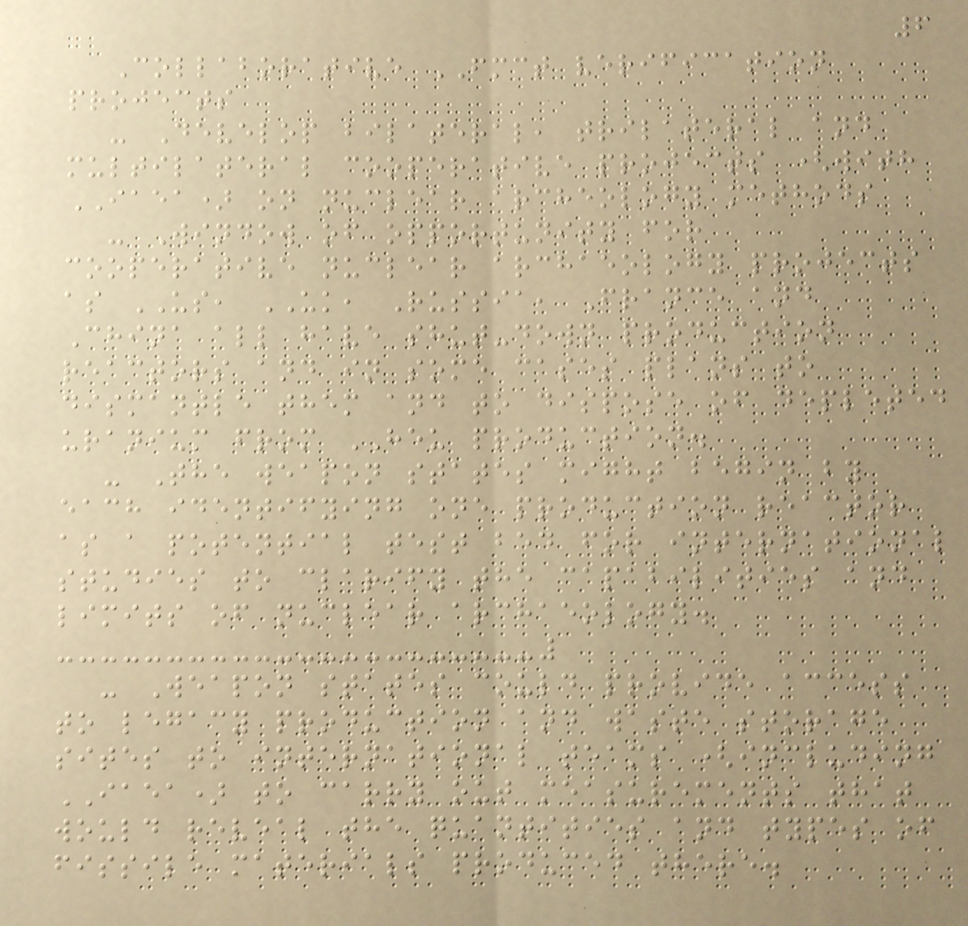6
Collaborative FMCT verification
projects
- Develop bilateral, trilateral and
multilateral cooperative projects (with
IAEA) on nuclear archeology methods
- Window of opportunity for
cooperative nuclear archaeology projects
as US, UK, Russia, France and
China all have shut-down production
reactors and in some cases plans to
dismantle them and to dispose of depleted
uranium from HEU production.
- The weapon states might begin by
each identifying one production reactor
as a potential test bed for international
studies to clarify the capabilities and
limits of nuclear archaeology.
- Weapon states could provide access
to legacy production and waste storage
sites to international teams (including
IAEA) to carry out measurements that
would reveal the quantities and types of
fissile materials produced there.
